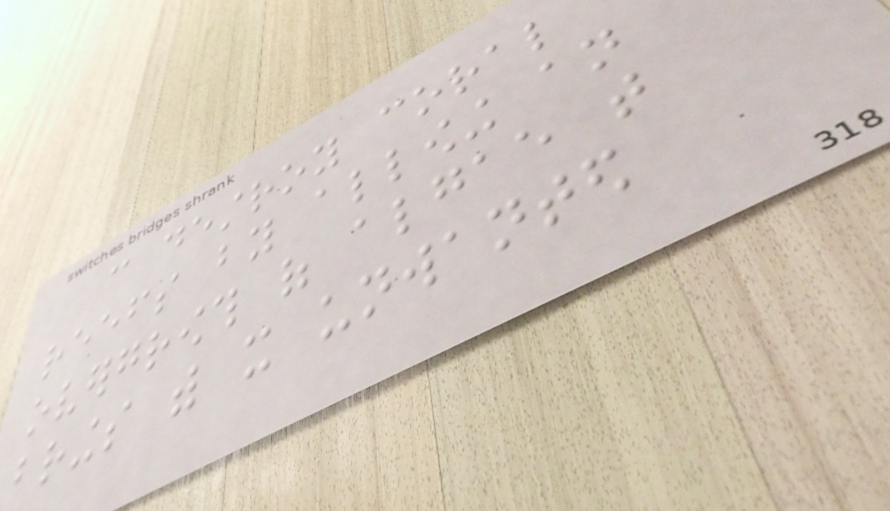can destroy coral
reefs by allowing an
overgrowth of algae that
brings with it unwanted
